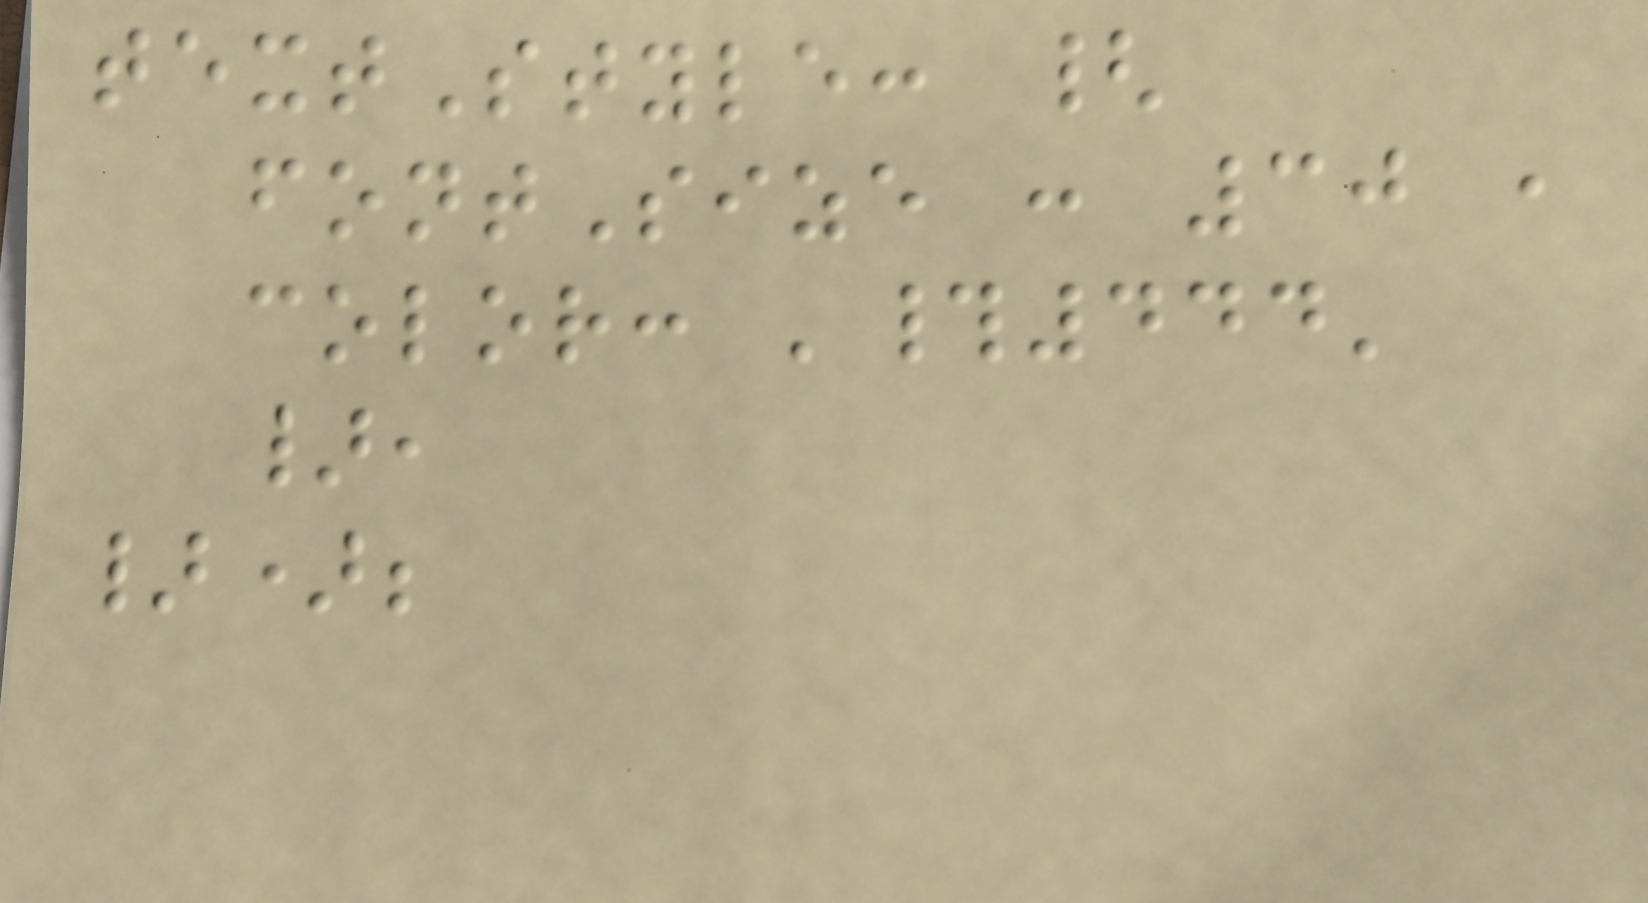textStyle: {
fontSize : 30 ,
color: '#444'
},
});
